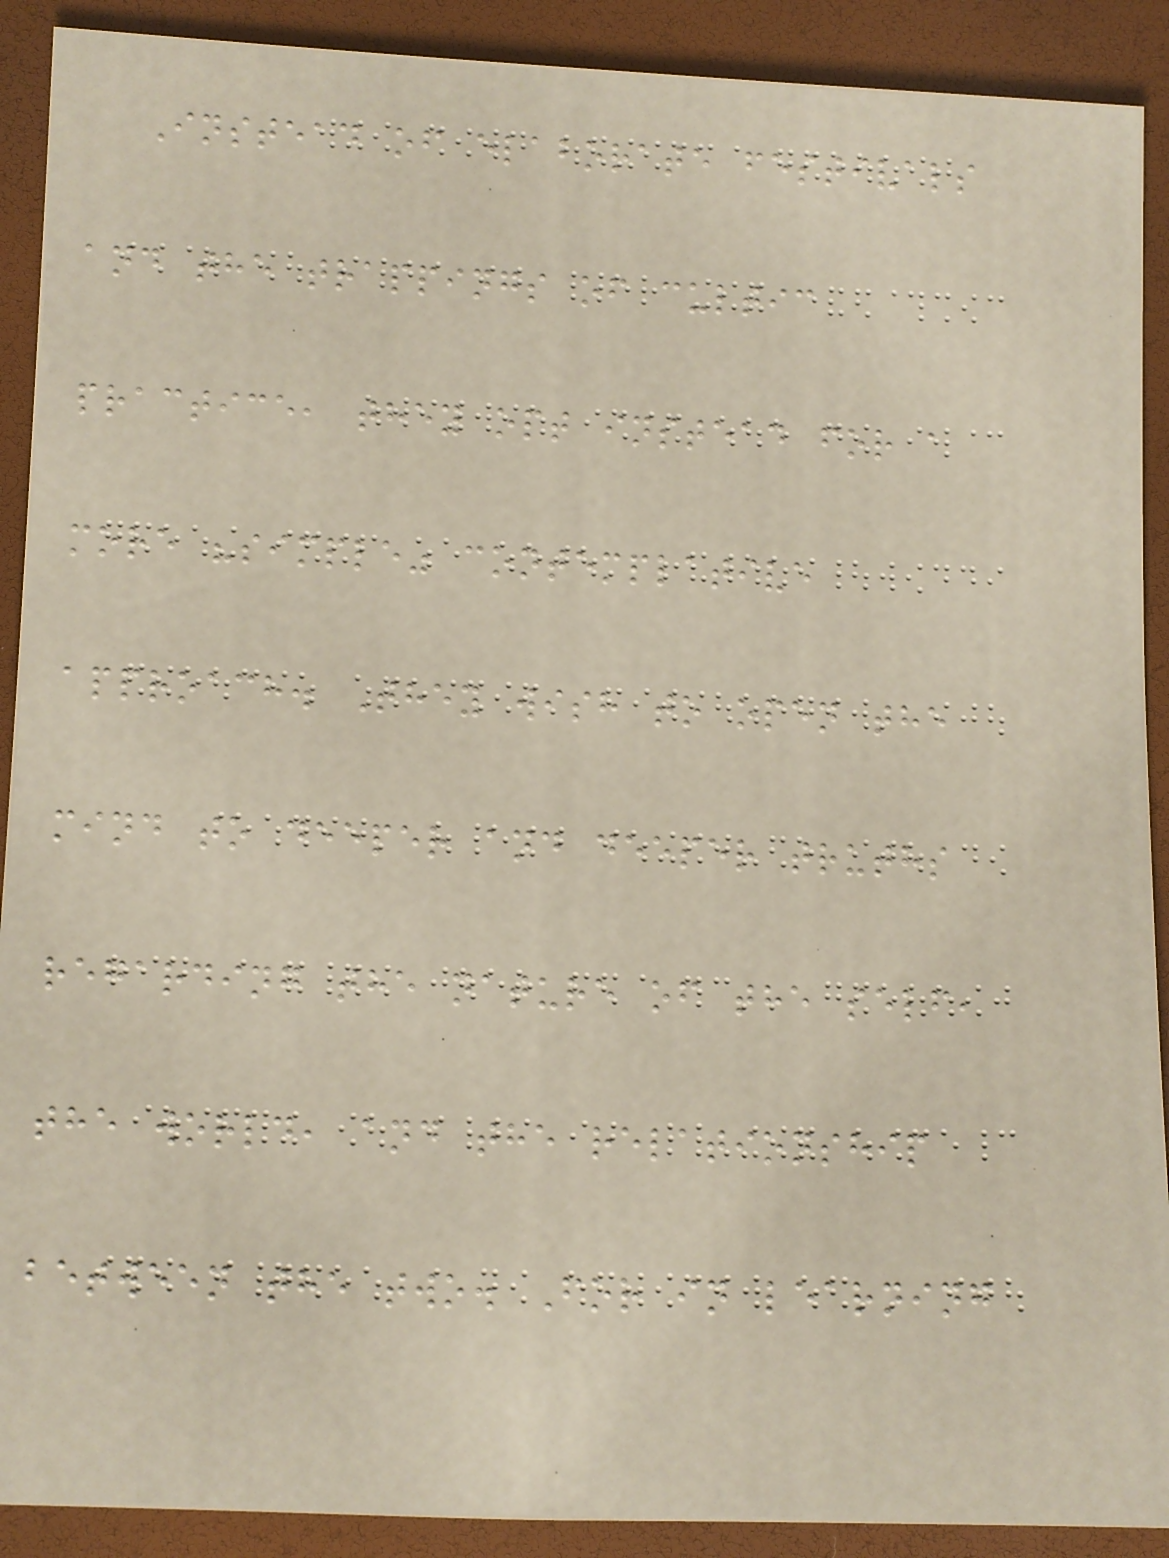Instead of elaborate festivals
and the trappings of cultic
practice, they opt instead for a
more "simple" contemplative
approach. They wish to open the
mind to deeper and deeper truths
regarding the nature of the self,
the world, and the relationship
between the two. For in learning
